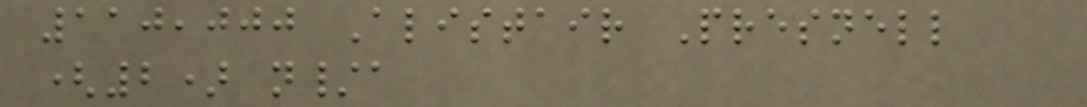110,000 Alistair Presnell
(2) n/a
